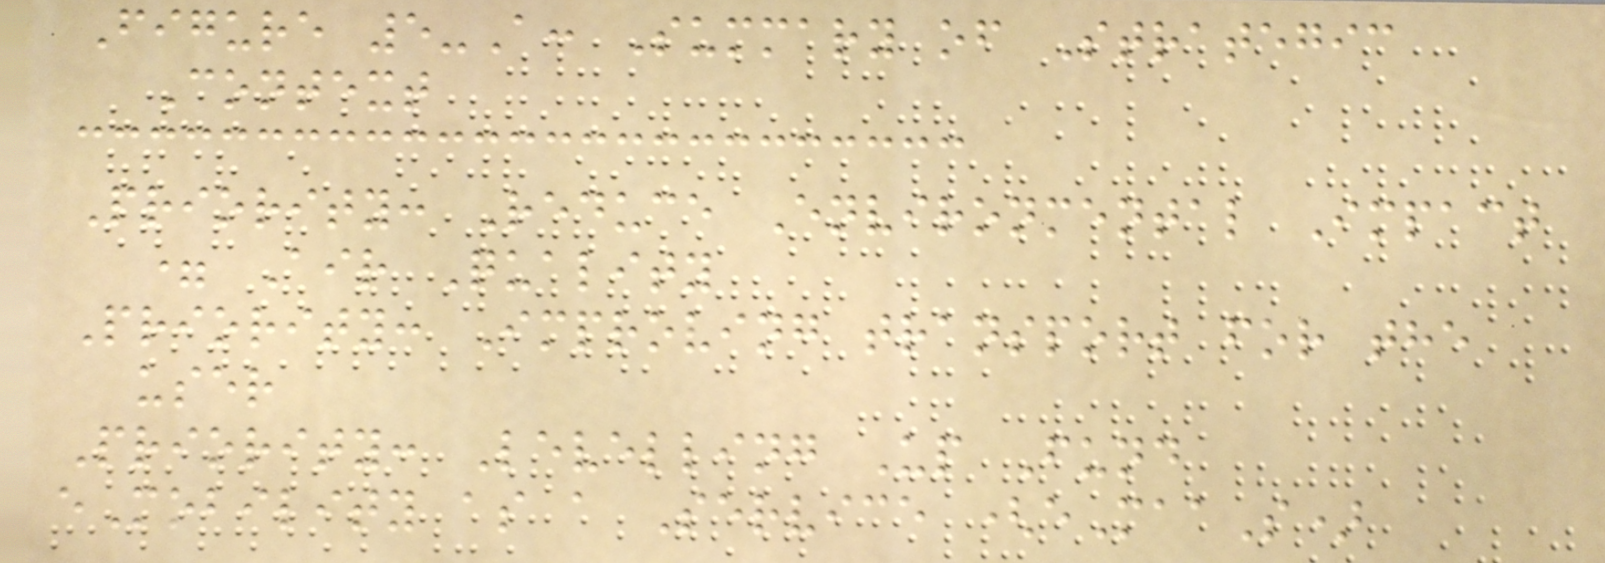Figure 5-A: Summary of Strategic
Context
Priority: Reduce Environmental Impact
= Air Quality
Priority: Improving transport for the
user
Priority: Levelling Up Fund
eMobility as a Service (eMaaS)
